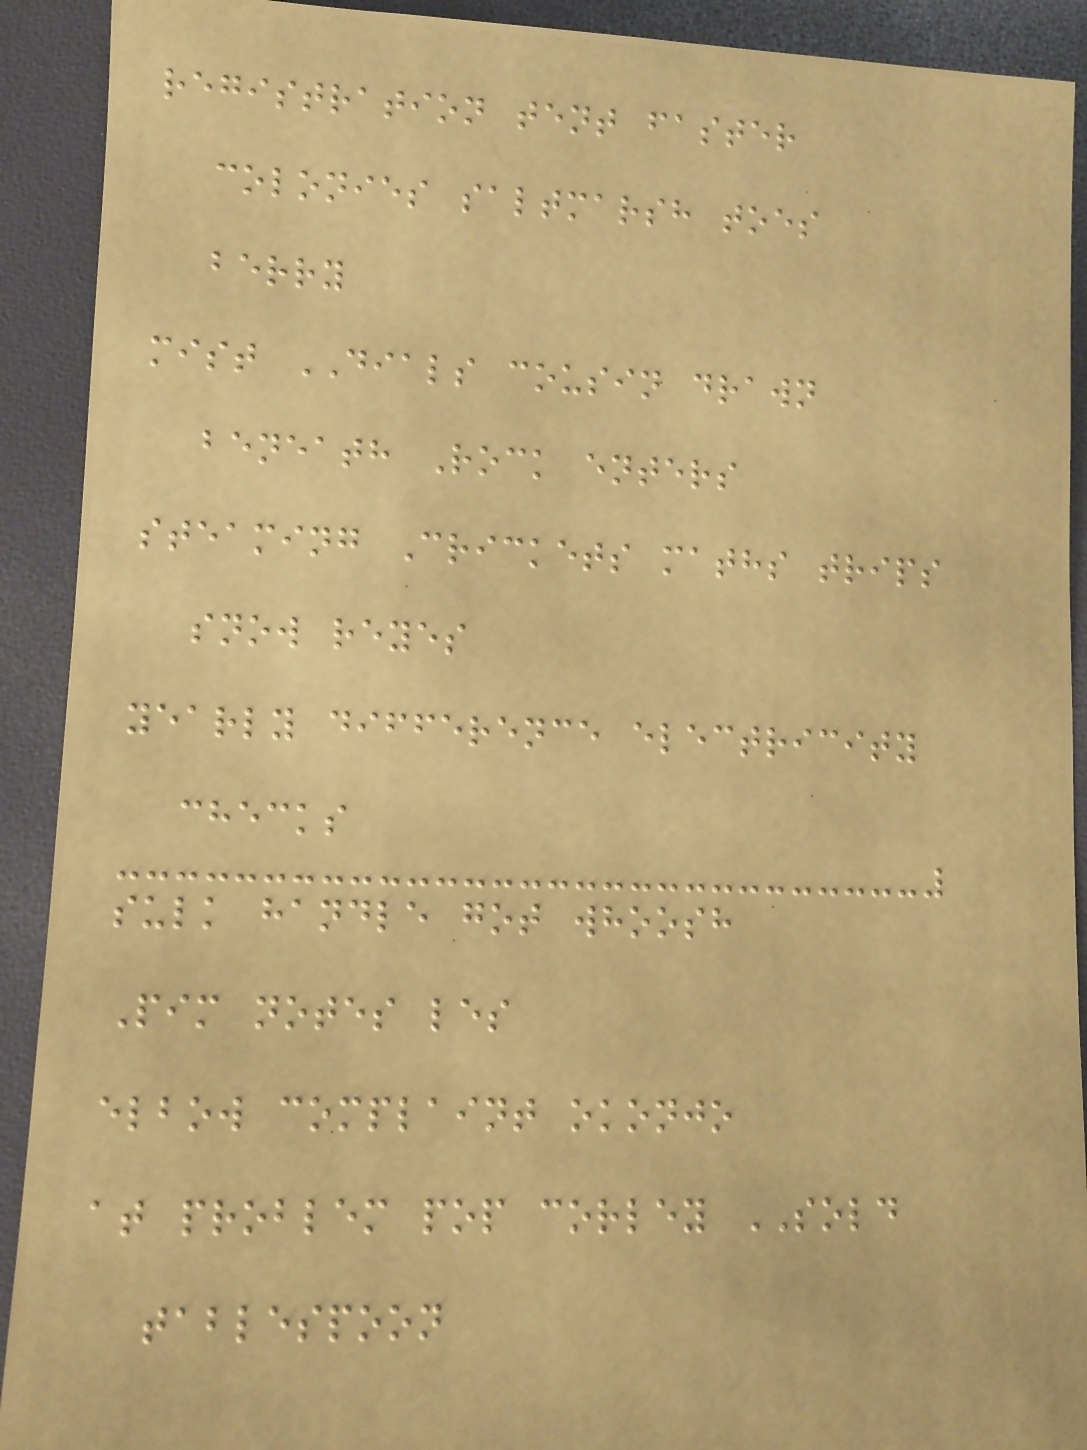registration tent faster
colonies saltmarsh toes
berry
mist DIALS cousin drawn
beneath Rock enters
steaming Crickets maths trips
snow reyes
yearly difference electricity
checks
sulk handle got whoosh
Pim notes les
elbow complaint okonjo
at problem pop corley SOLD
tablespoon
